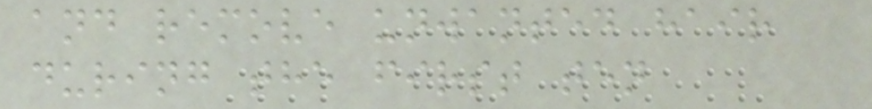and remove unwanted hair
during the first ten
